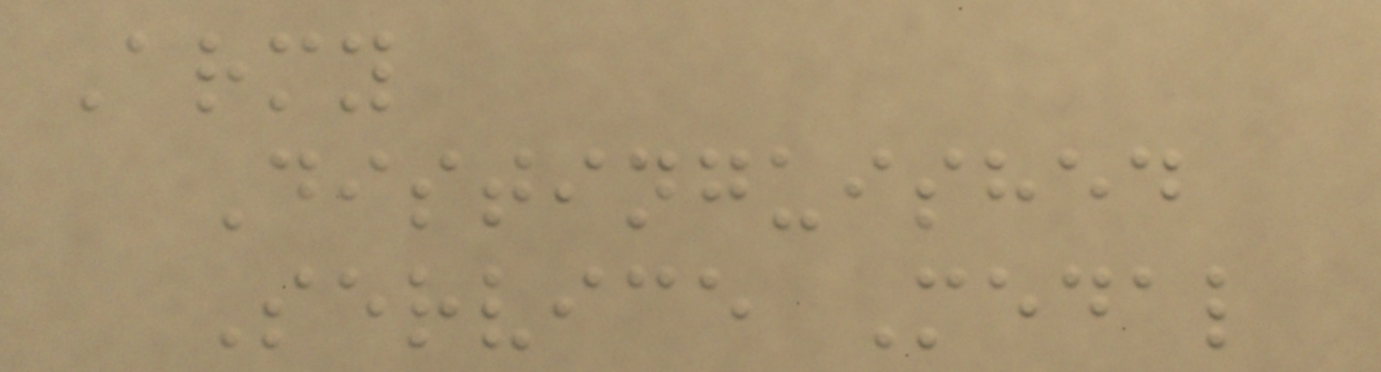Army
Distinguished
Service Medal
